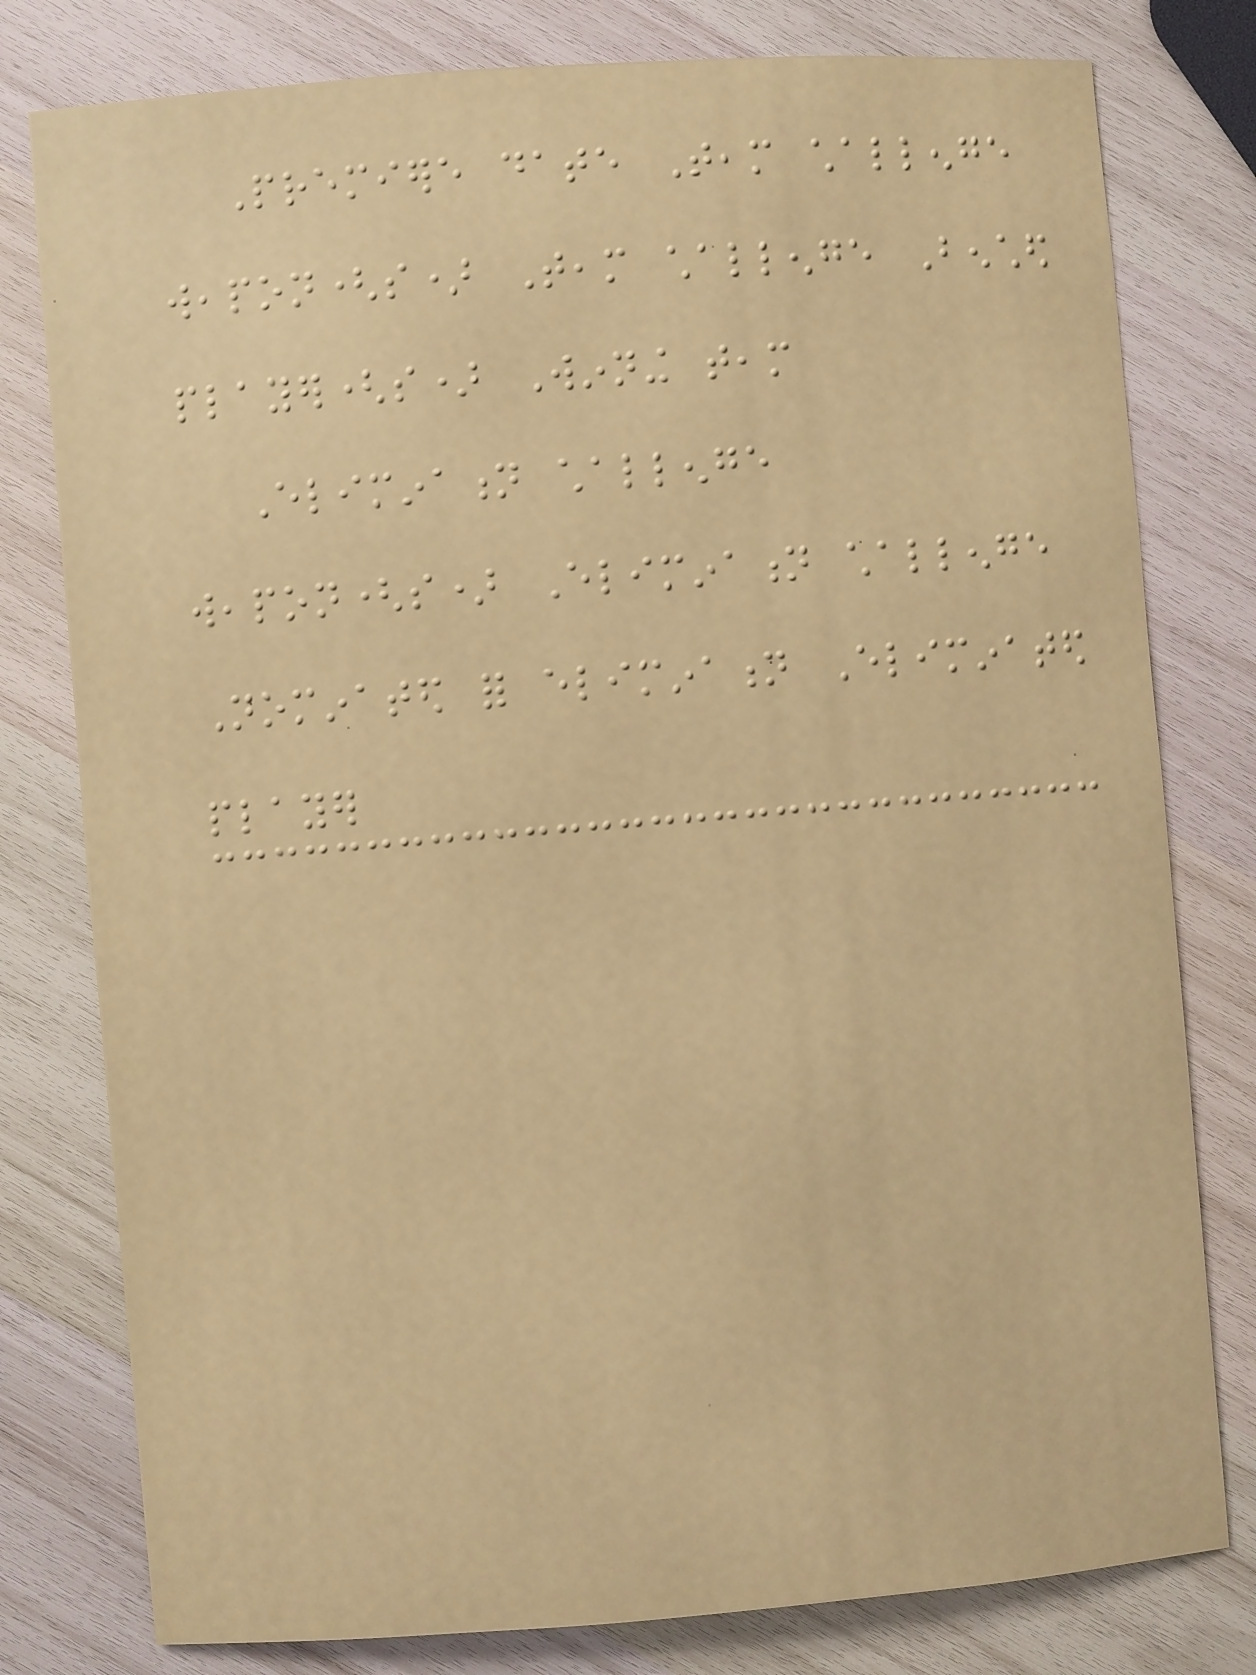Premiere date Team challenge
weapon(s) Team challenge Benched
player(s) Winning team
Elimination challenge
weapon(s) Elimination challenge
Nominated for elimination Eliminated
player
